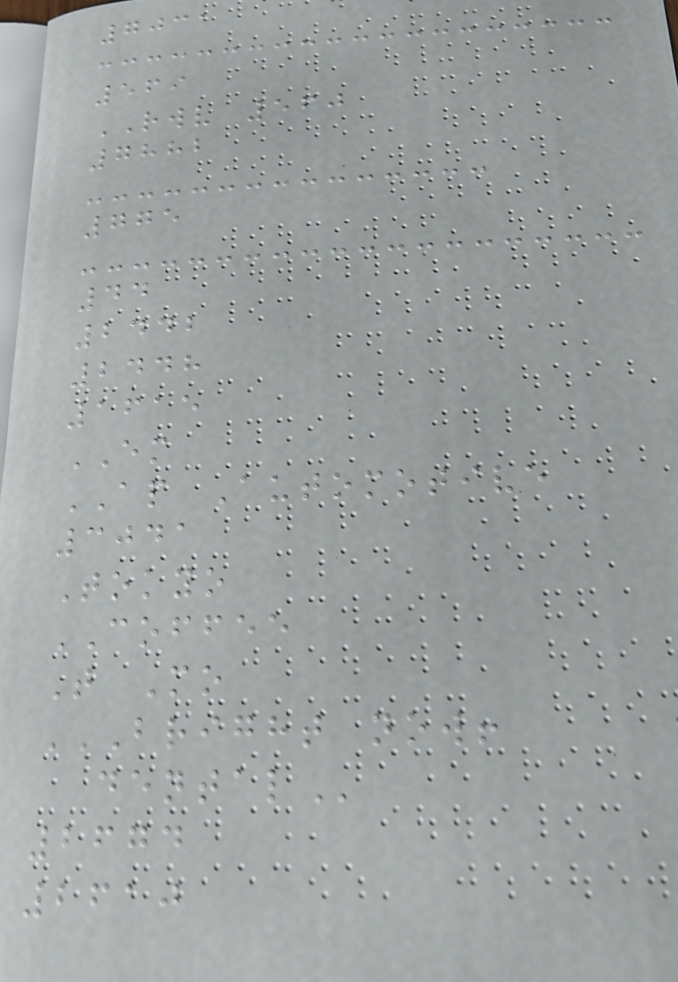7031
569
RWV 560
7882
775
44
2442
2448
1615
EM
AP Automotive
3041
Tokyo
COFFEE
T Mo
BRIGHT NOW!
DENTAL
2674
2610
